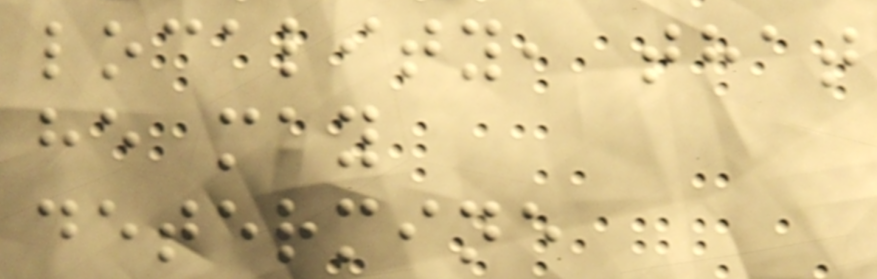locality, that
he may
determine
